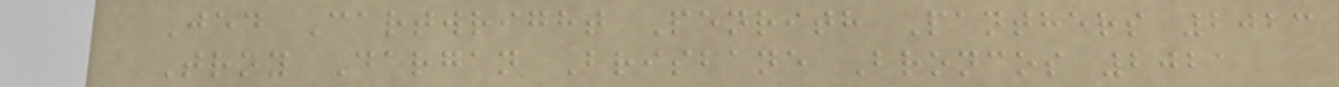Jed Cartwright Penrith Panthers 2023
Troy Dargan Brisbane Broncos 2021
